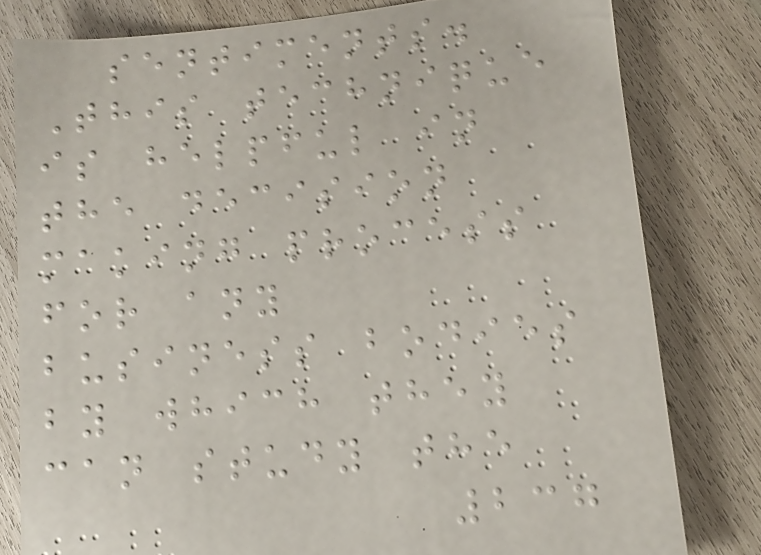sentiments.
This technique
is helpful in
the decision
making process
for any
business bodies
by which they
can study the
237
